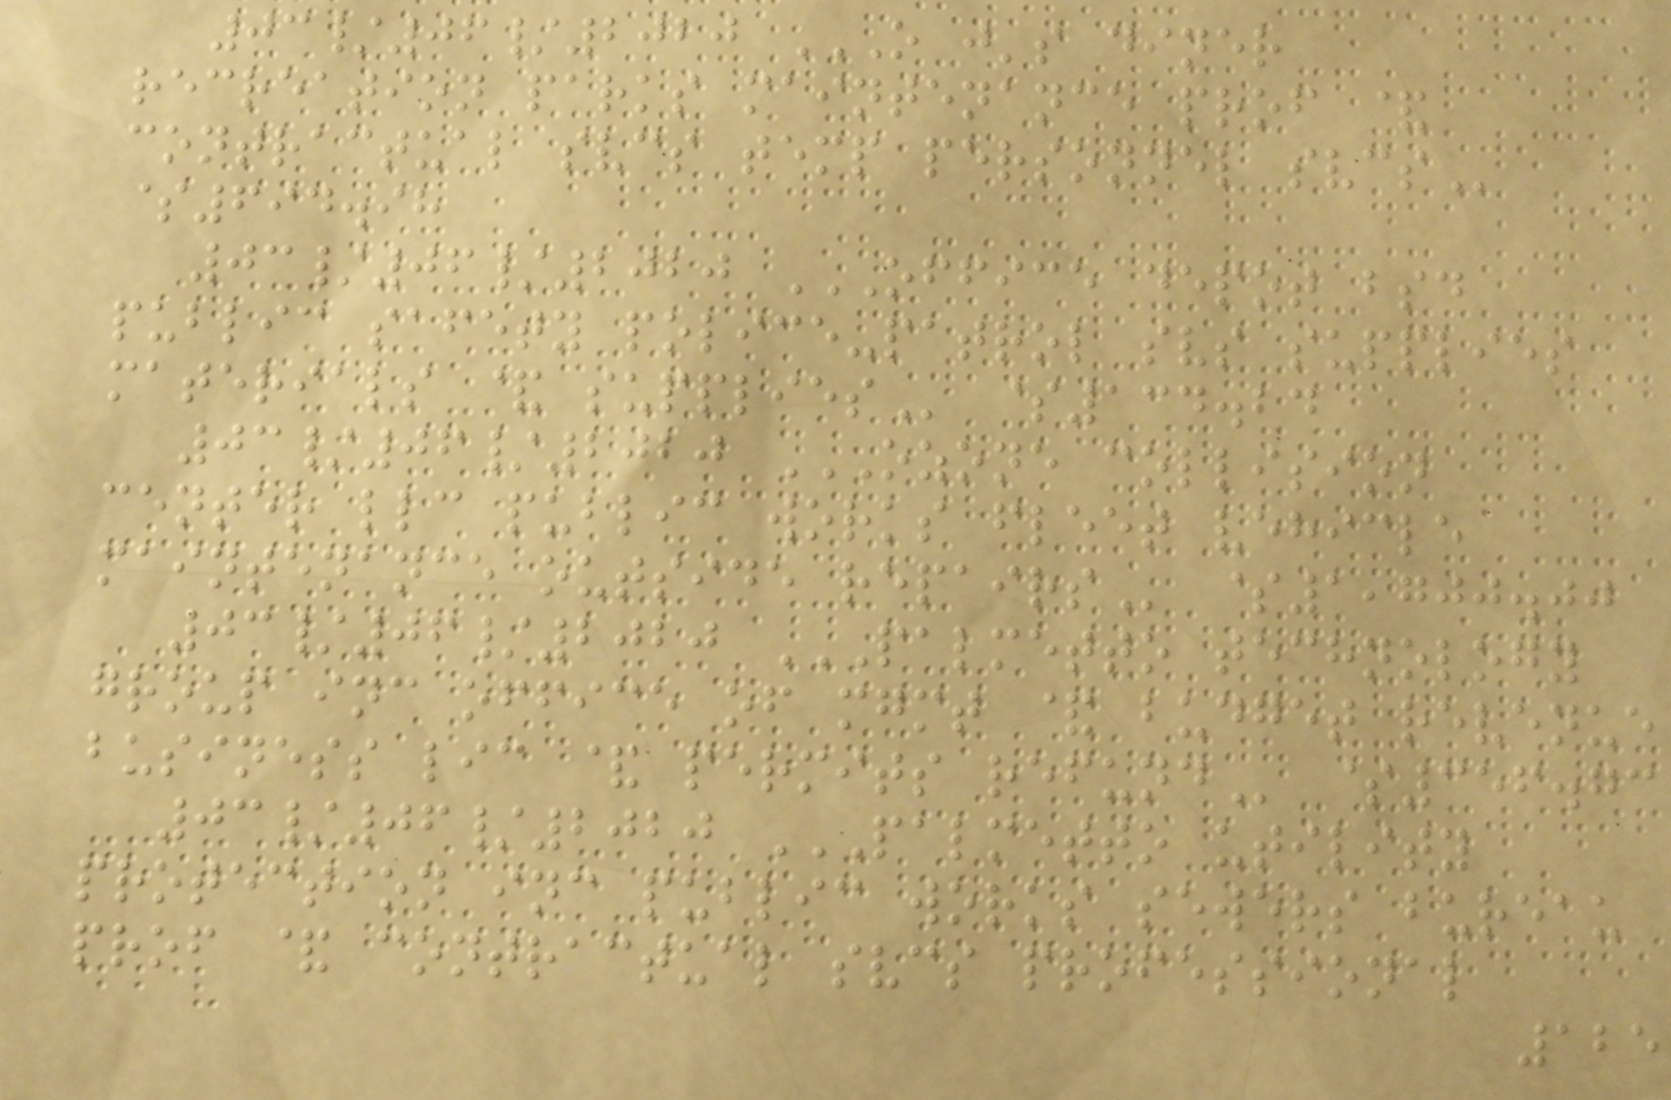03/06/2020 O J'S DINER
RECREATION PARKS MAINTENANCE PROF &
CONTRACTUAL SVCS TEMP PERSONNEL SVCS
$694.98
03/06/2020 OFFICE DEPOT BSD
PUBLIC SAFETY POLICE-PATROL SVS SUPPLIES
MATERIALS & SUPPLIES $134.24
03/06/2020 OZONE COLLISION
CENTER LLC PUBLIC WORKS FLEET VEHICLE
MAINTENANCE OUTSIDE REPAIRS $1,700.00
03/06/2020 PALMETTO TECHNOLOGY
GROUP INC OFFICE OF MGMT & BUDGET REVENUE
BUSINESS LIC & PERMITS REFUND $356.73
03/06/2020 PALMETTO UTILITY
PROTECTION INC PUBLIC WORKS SEWERS BUREAU
PROF & CONTRACTUAL SVCS PROFESSIONAL
125
